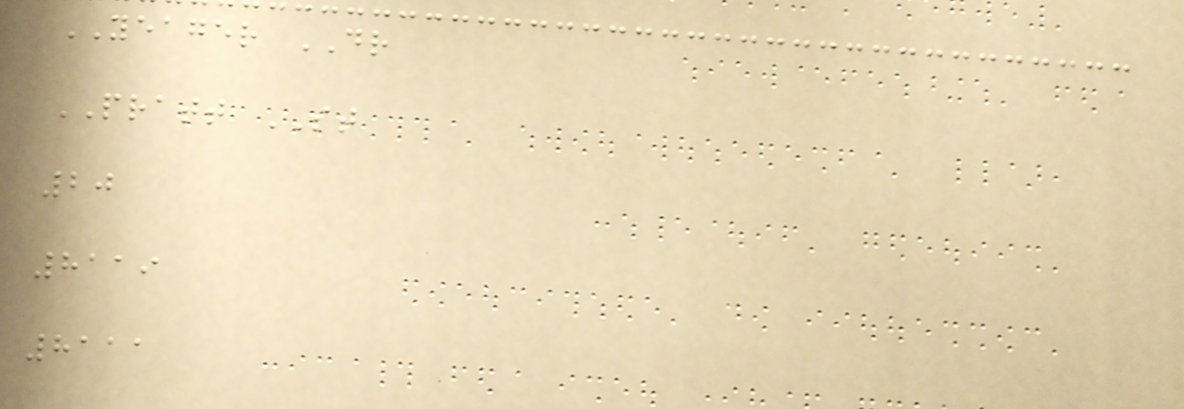YEAGER DR
PRATT ST
20
8119
8111
